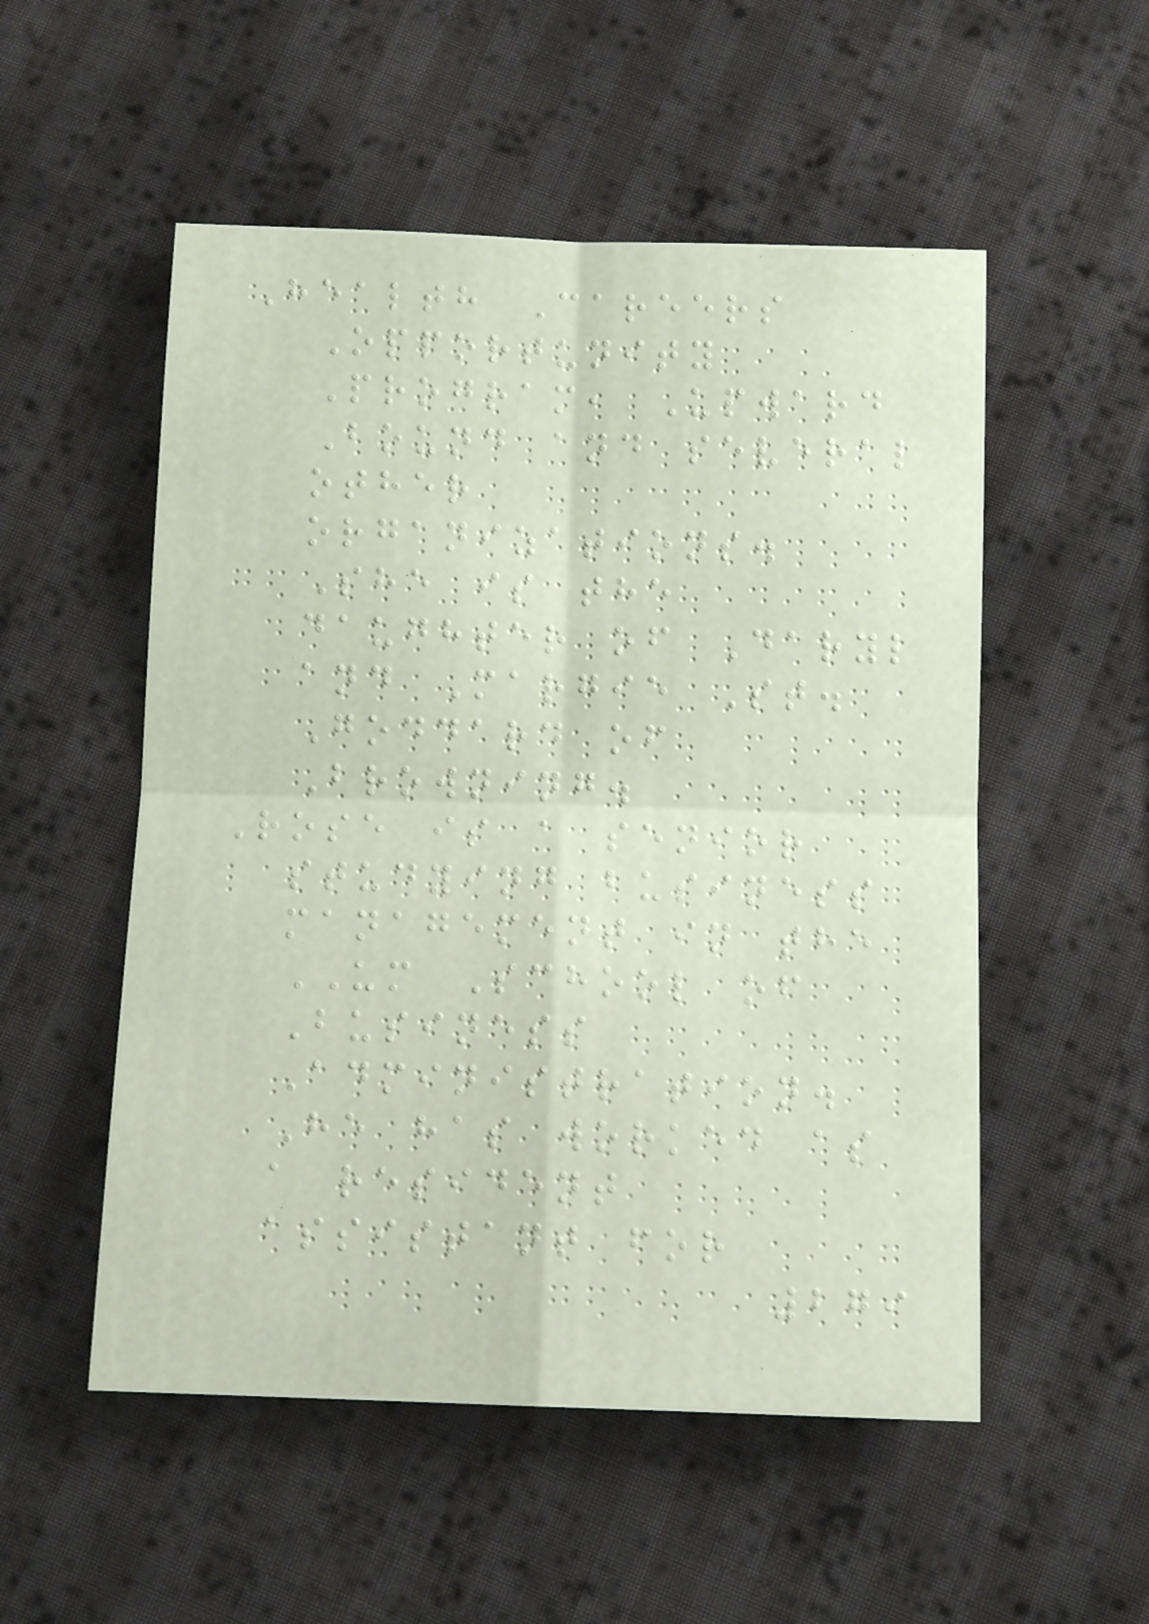Health Careers
Opportunity
Program, Upward
Bound and several
other
organizations.
She is the
daughter of Daryl
and Margie St.
Goddard of
Browning.
Rose is a senior
studying business
management in the
UM School of
Business
Administration.
He has worked as
a resident
assistant for
279
